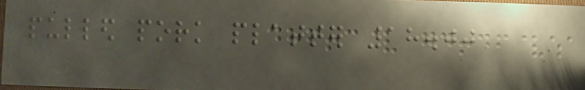pulled pork platter 18.00
